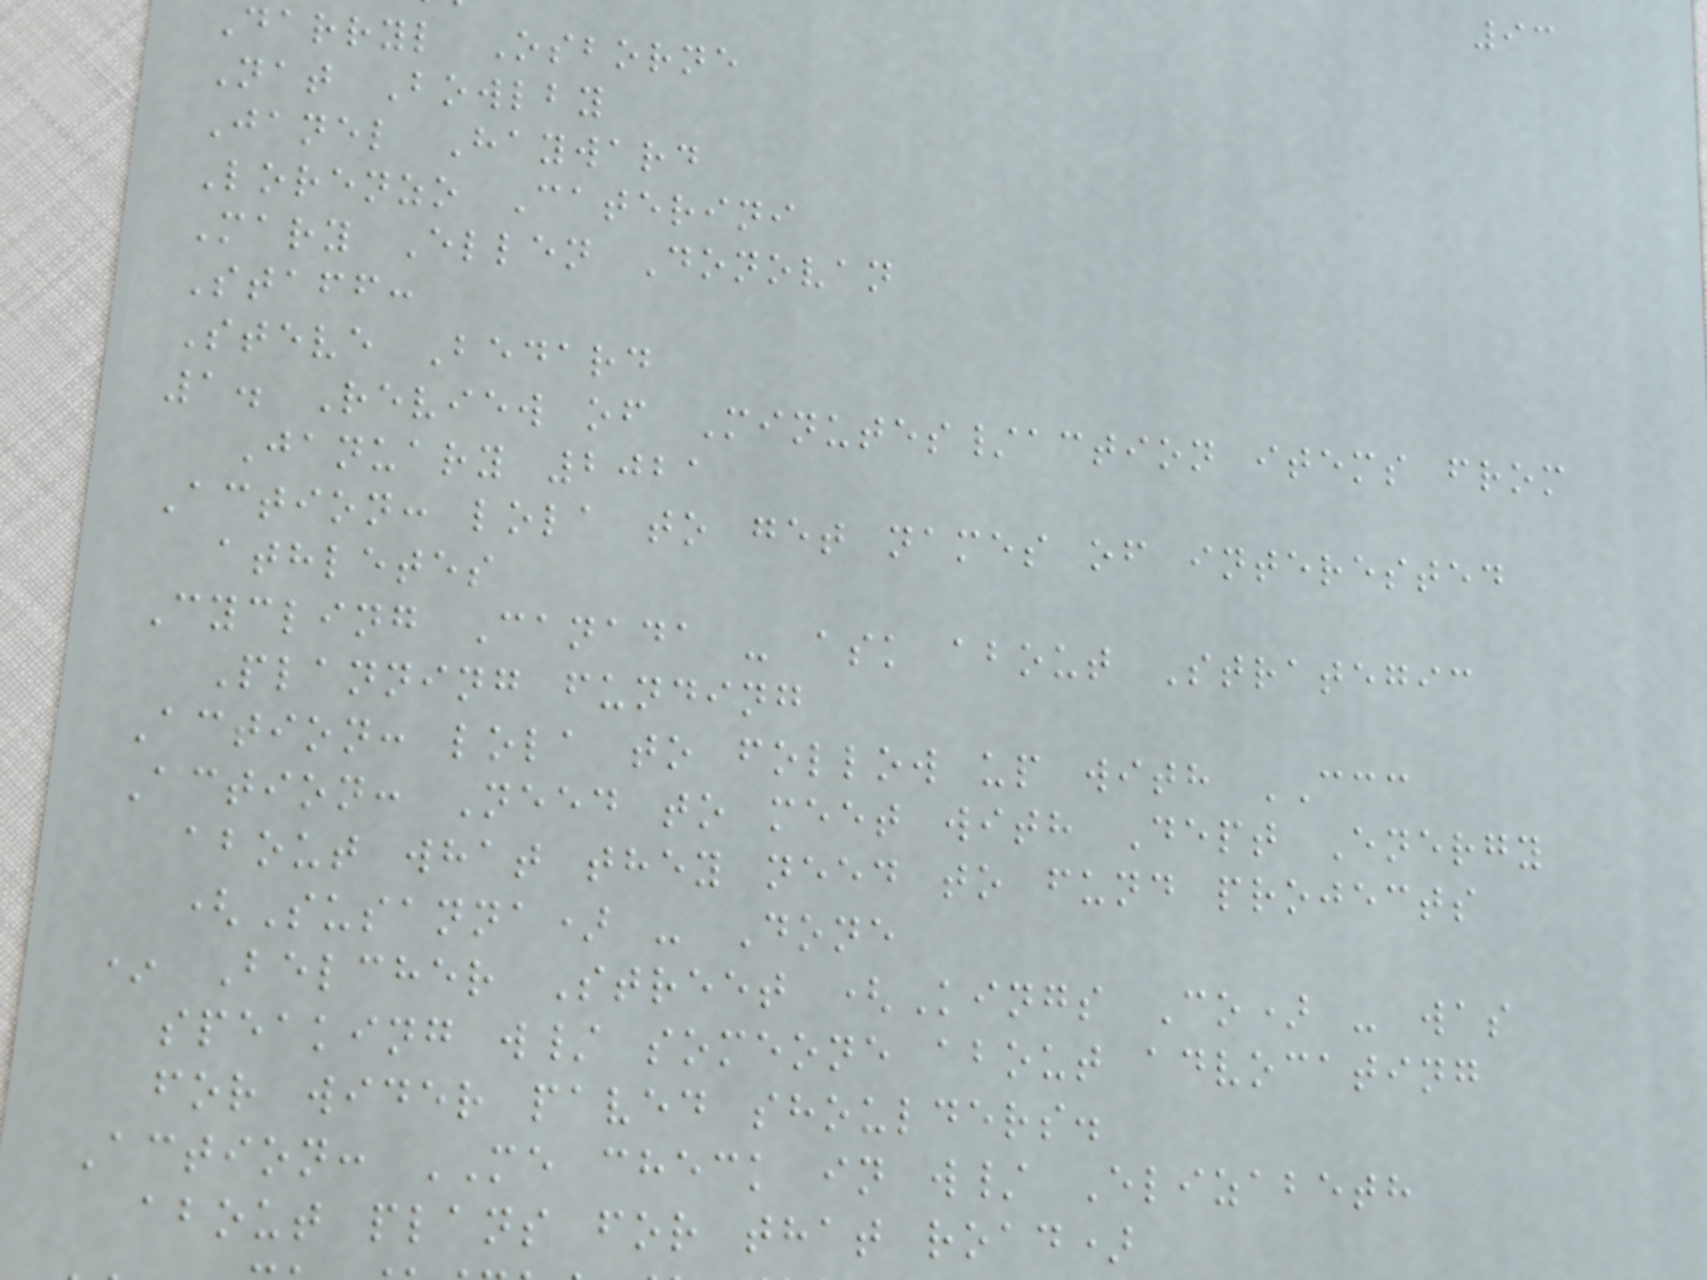93
Darryl Osborne
Nat Bowlby
Janel Hayward
Lorenzo Caterini
Mary Ellen Donovan
Staff:
Steve Bedard
1. Review of Minutes/action items from
January 2021
Action: lola to get names of interested
athletes
Cycling Canada - ask about Strategic
Planning funding
Action: lola to follow up with CCC
Action: Need to meet with Dept Energy
about what they need to fund projects
(Susanna) - Done
* Belcher Street (Kings Co) - was
speaking w/ someone about advocating
for wider paved shoulders.
Action: ME check in w/ Elizabeth
about plans for that road)
